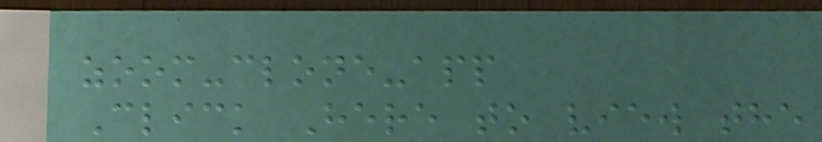zoom-clone-app
Click Here to view the
